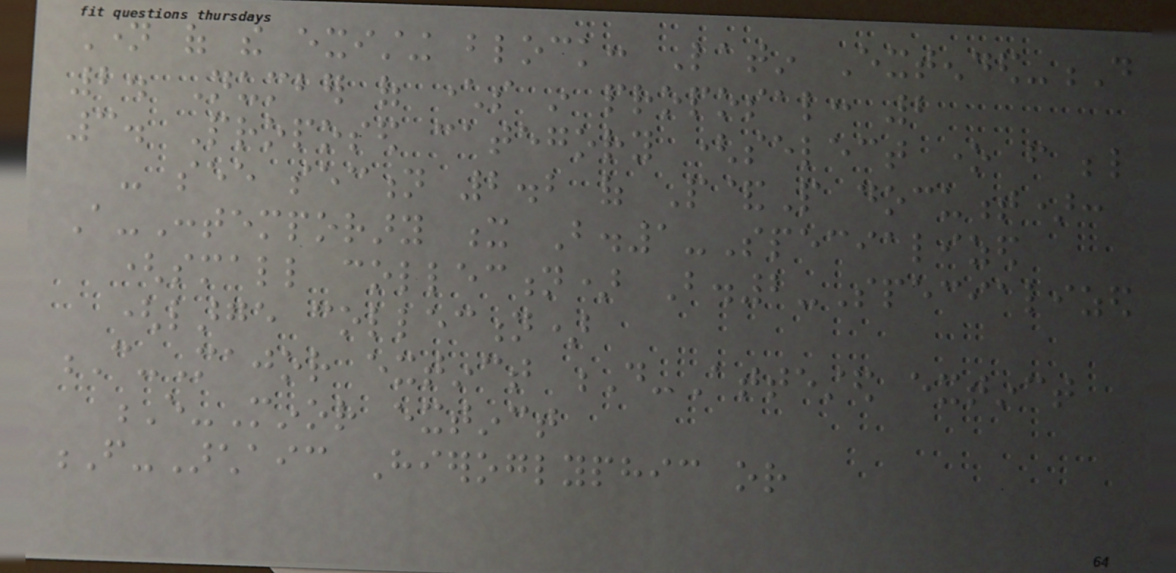Name of the existing block: Latin Extended-D
2. Number of characters in proposal: 2
3. Proposed category (select one from below
- see section 2.2 of P&P document):
A-Contemporary x B.1-Specialized
(small collection) B.2-Specialized
(large collection)
C-Major extinct D-Attested extinct
E-Minor extinct
F-Archaic Hieroglyphic or
